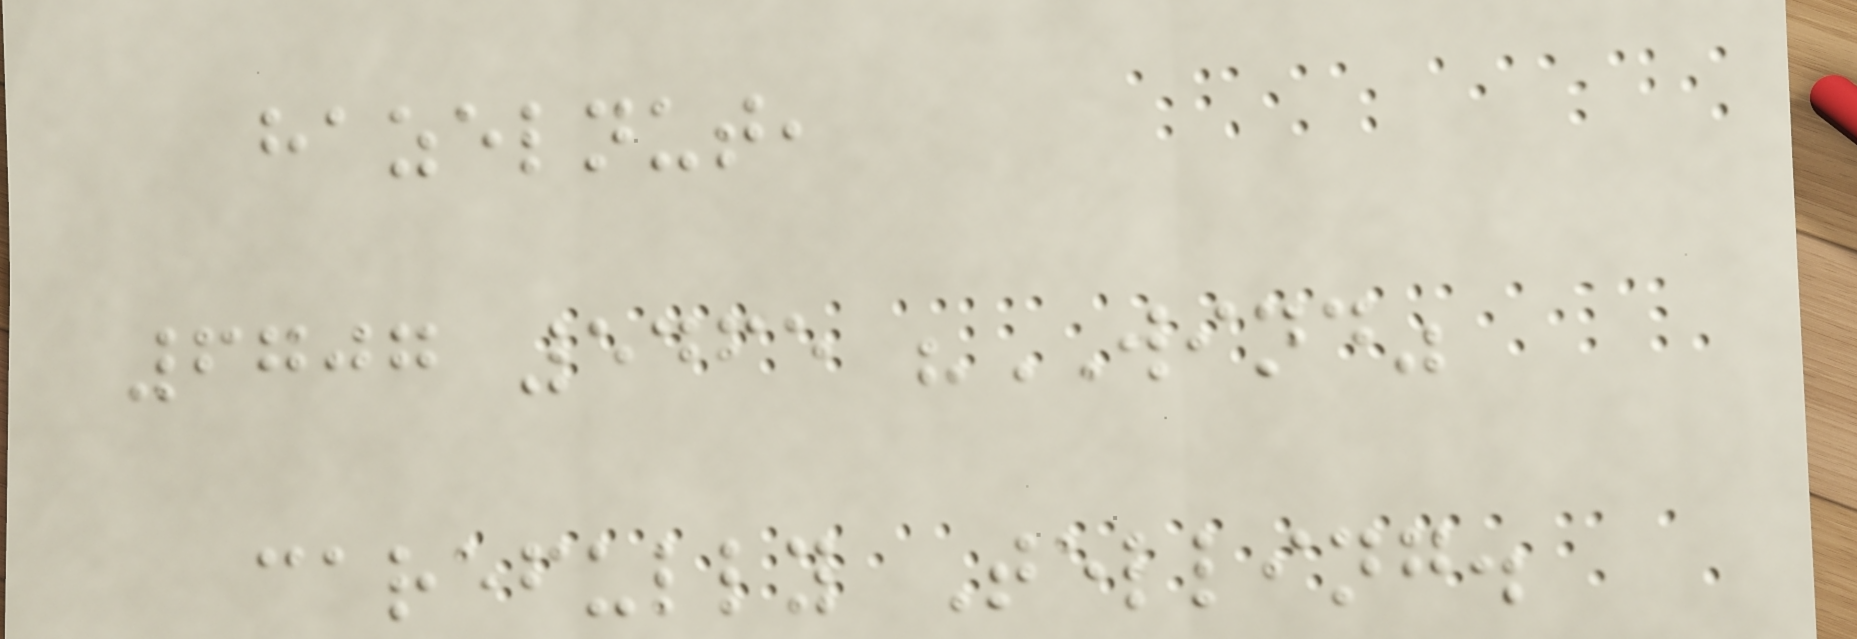hazelnut,
6707 5465 "WIND"
carefully Telling.
